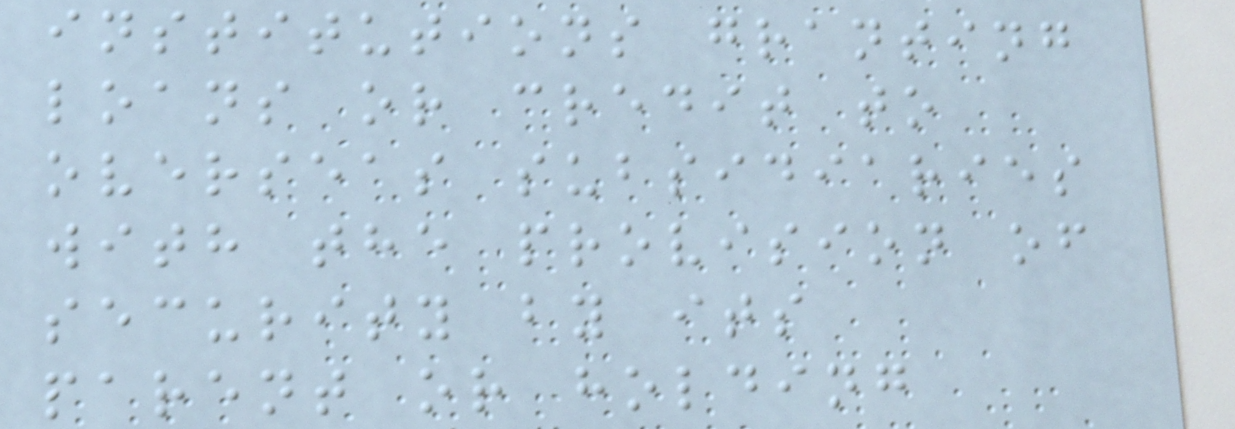institutions granting
loans or credit to
overseas subsidiaries
with the provision of
security by its
parent or holding
